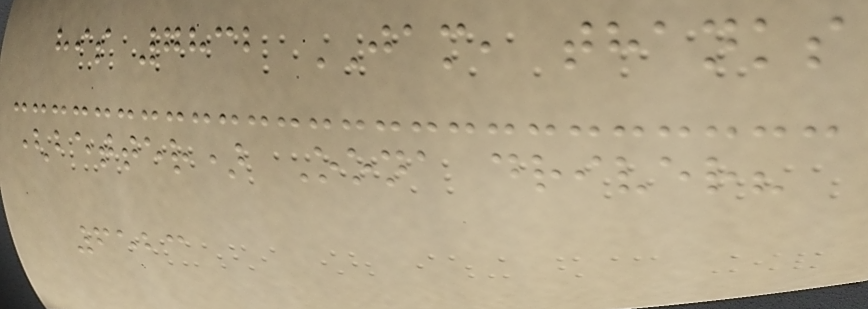his 7832 JAM, thanks
(better) Oona driver?
6523
